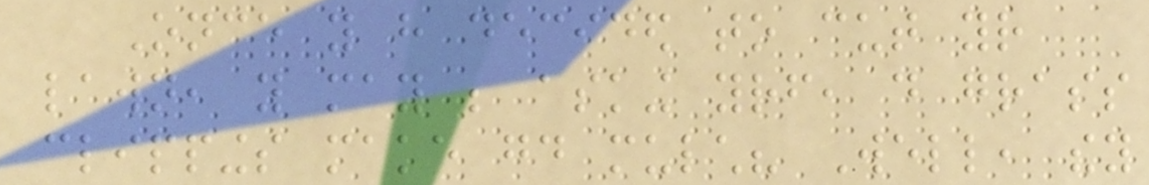Once you have decided to cut your
lawn, you may be asking yourself, do grass
clippings make good mulch? Well, they
